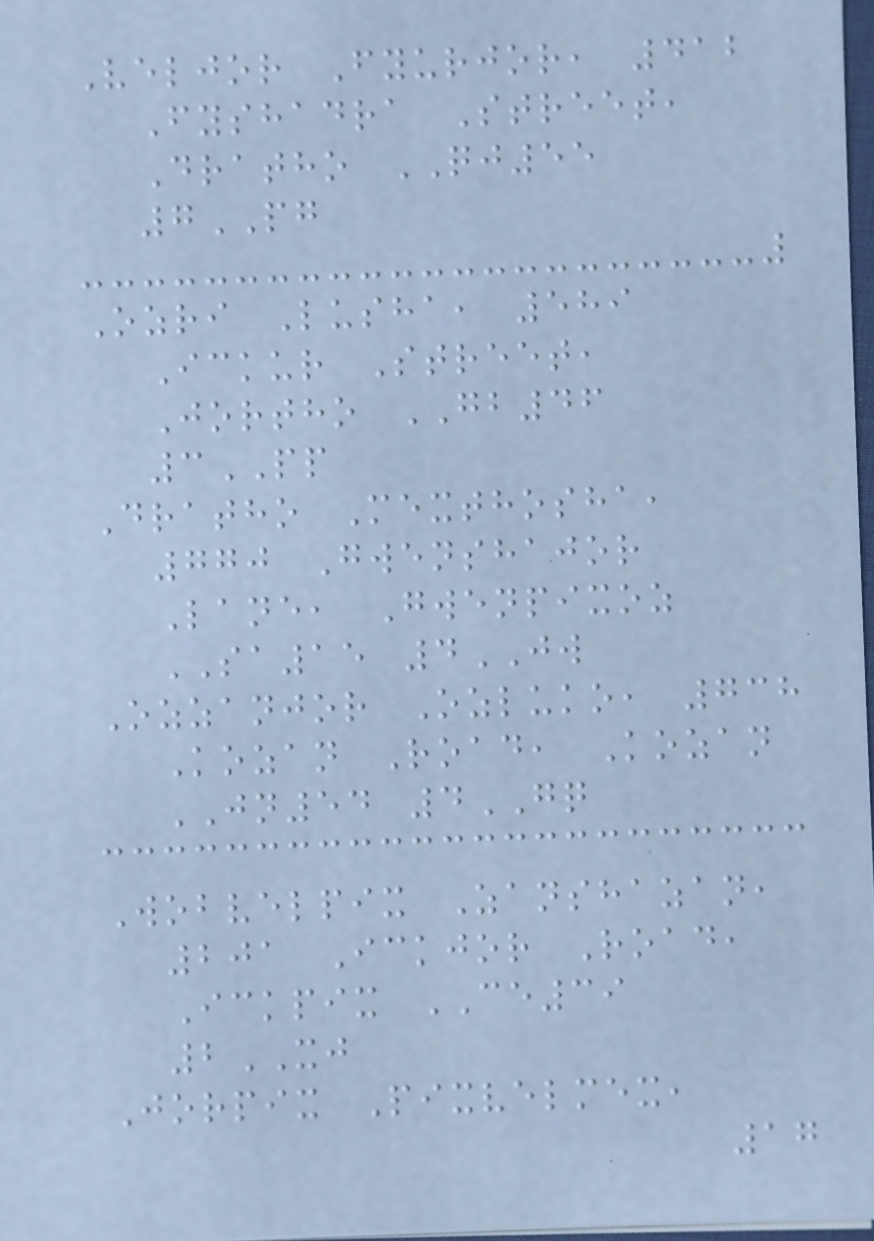Veljor Fyurjor, 412
Fyshadra Street,
Dratho QJ55
7PG
Ozri Lusha, 589
Ickur Street,
Jortho GB46
3PP
Dratho Mexthosha,
770 Gwenshajor
Lane, Gwenpixoz
SA15 4JW
Ozzanjor Ozluko, 738
Kozan Road, Kozan
JN54 4GQ
Wobvelpix Zanshazan,
201 Ickjor Road,
Ickpix CE39
2XJ
Jorpix Pixvelmex,
17
